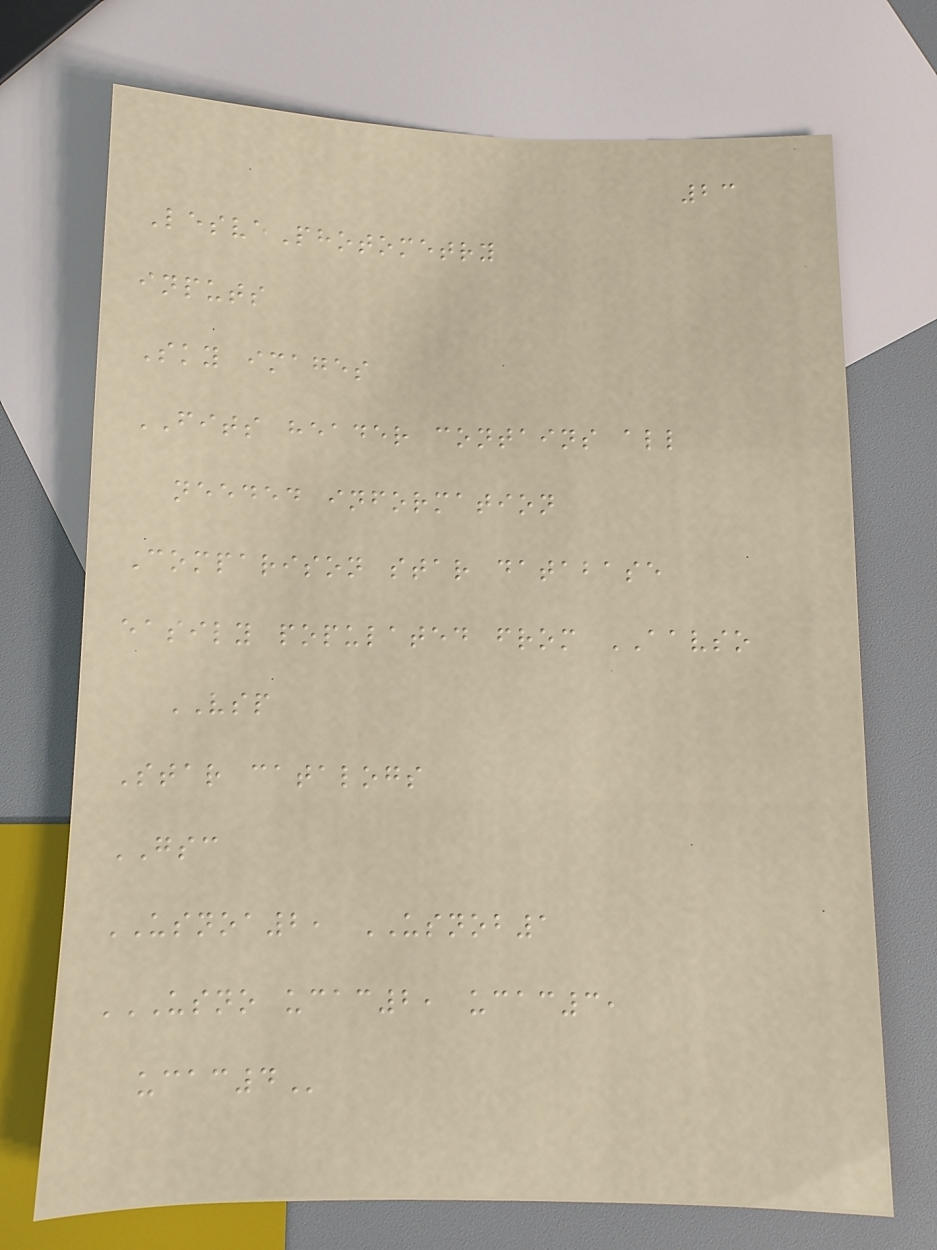23
LesvePhotometry
inputs
Sky images
FITS header contains all
needed information
Comparison star database
easily populated from AAVSO
VSP
Star catalogs
GSC
USNOA2, USNOB1
USNO UCAC2, UCAC3,
UCAC4
